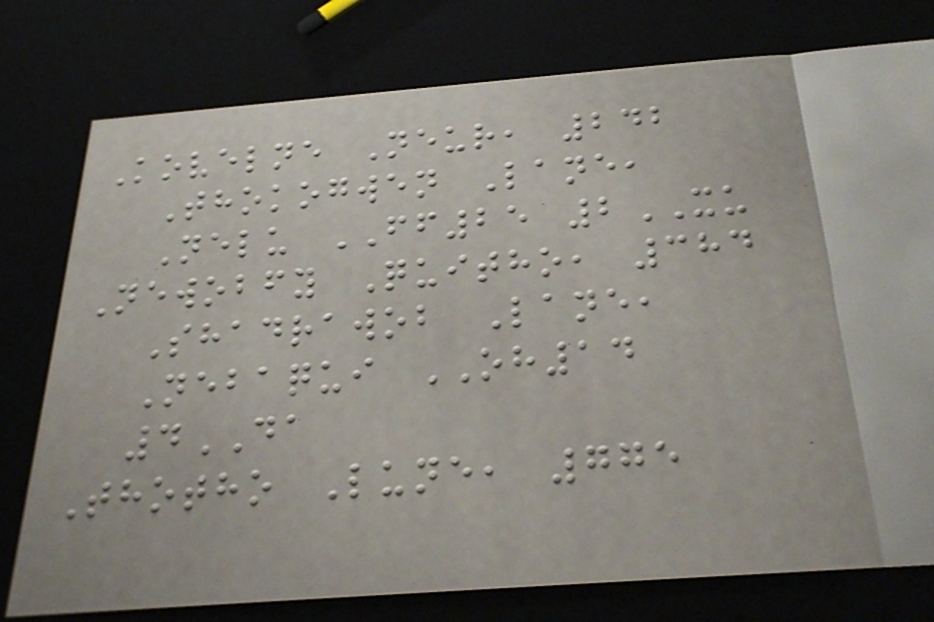Kovelne Neur, 242
Thokogwen Lane,
Nelu FF25 2XU
Newobfy Quitho, 384
Shadrawob Lane,
Nebaqui OH14
4DA
Thotho Lune, 775
